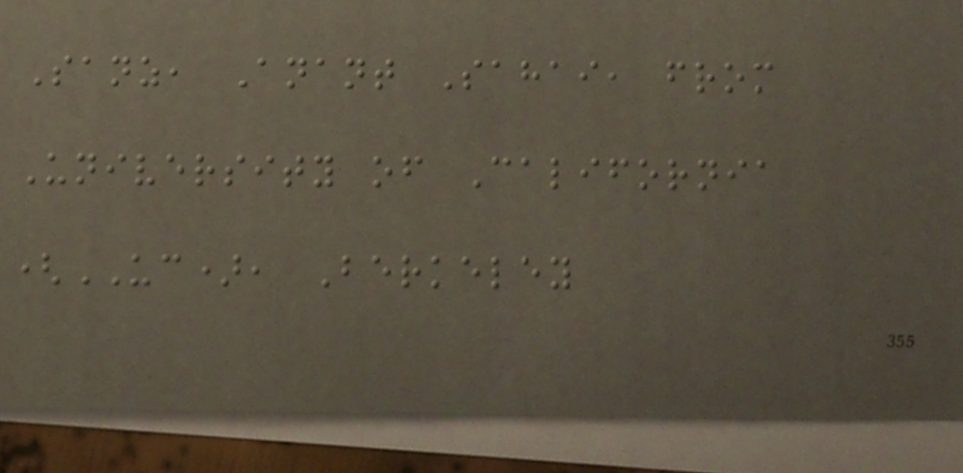Sanz, Anant Sahai, from
University of California
(UC), Berkeley
